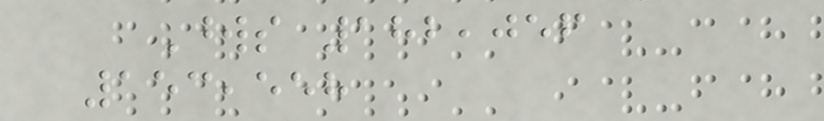Words 182,056
153,558
